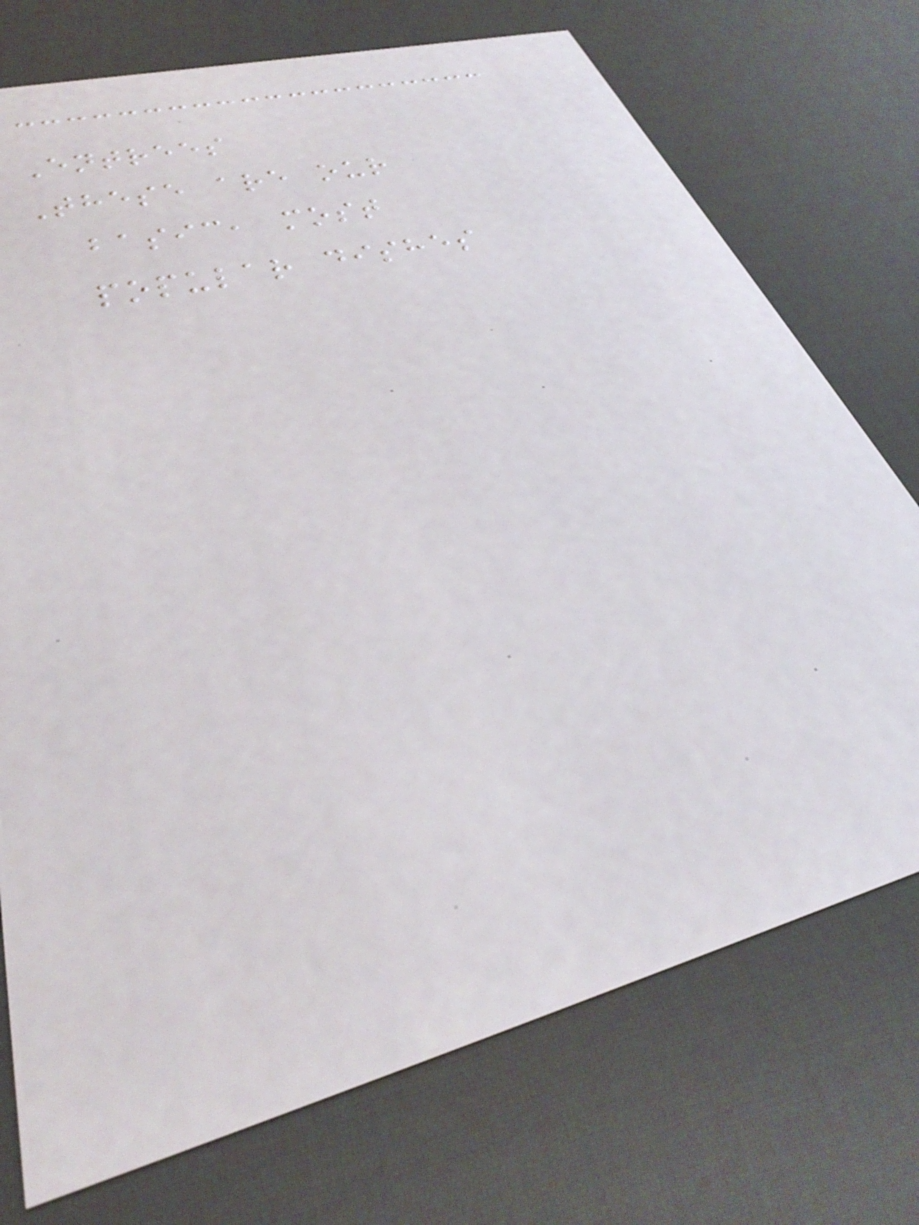Entrees
These are our
basic, most
popular dishes
